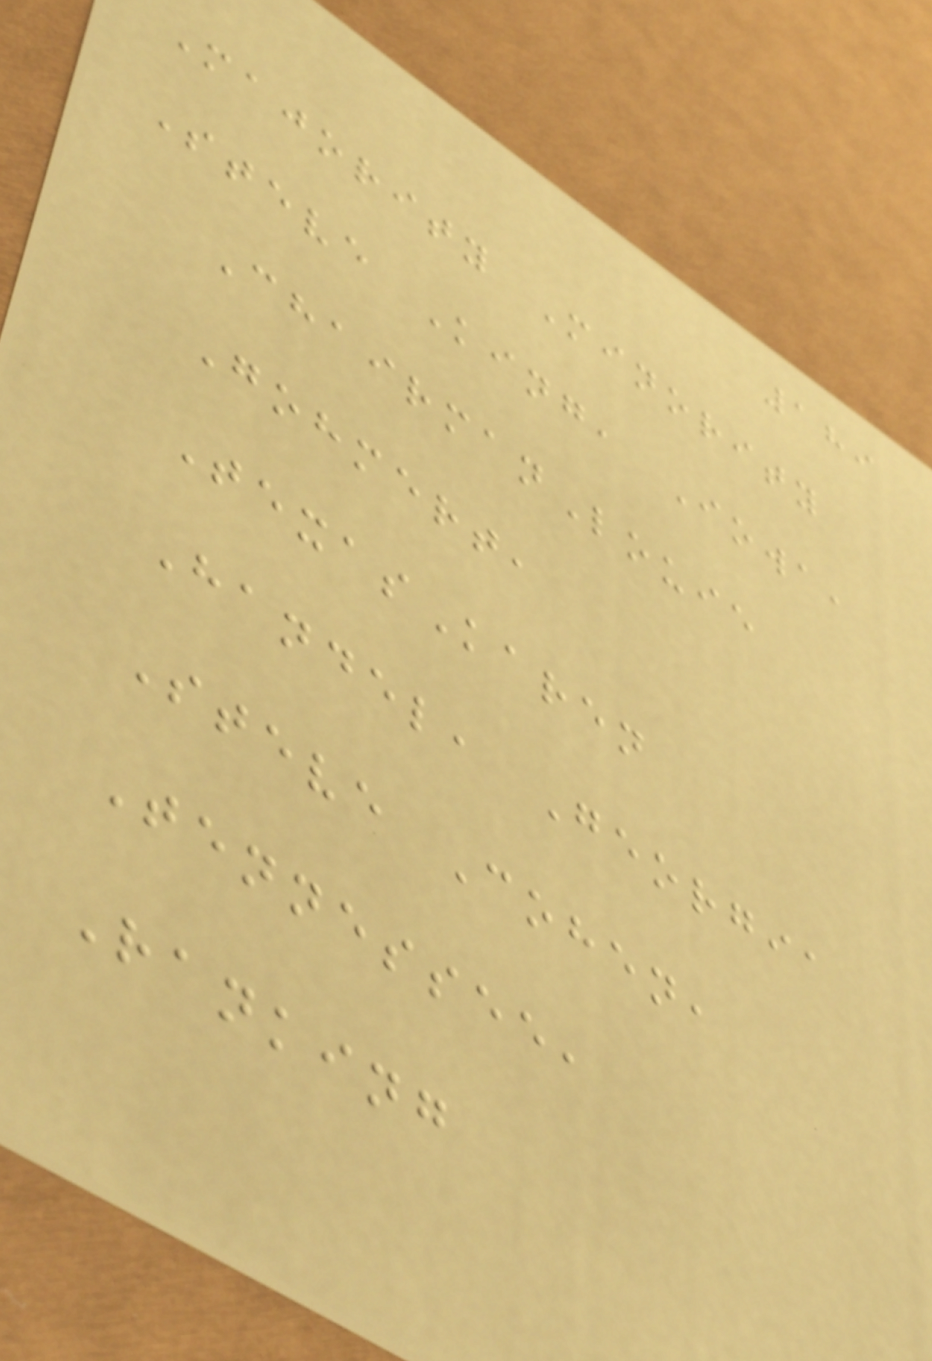189
Majority Minority
Steve King, Iowa,
ChairmanLouie
Gohmert,
TexasKaren
Handel, Georgia
Steve Cohen,
Tennessee,
Ranking
